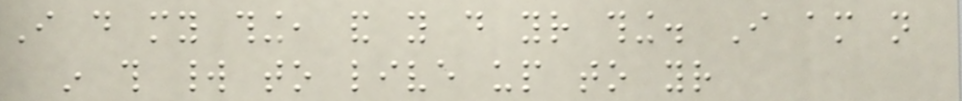I do my thing, and you do your thing. I am not
in this world to live up to your
